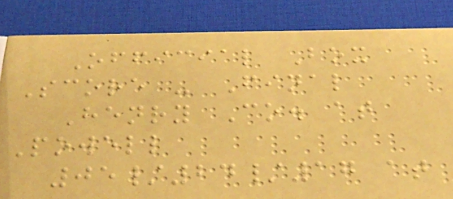Official Box
Score - Final
Henry Co. at
Powell
05/24/17 at
